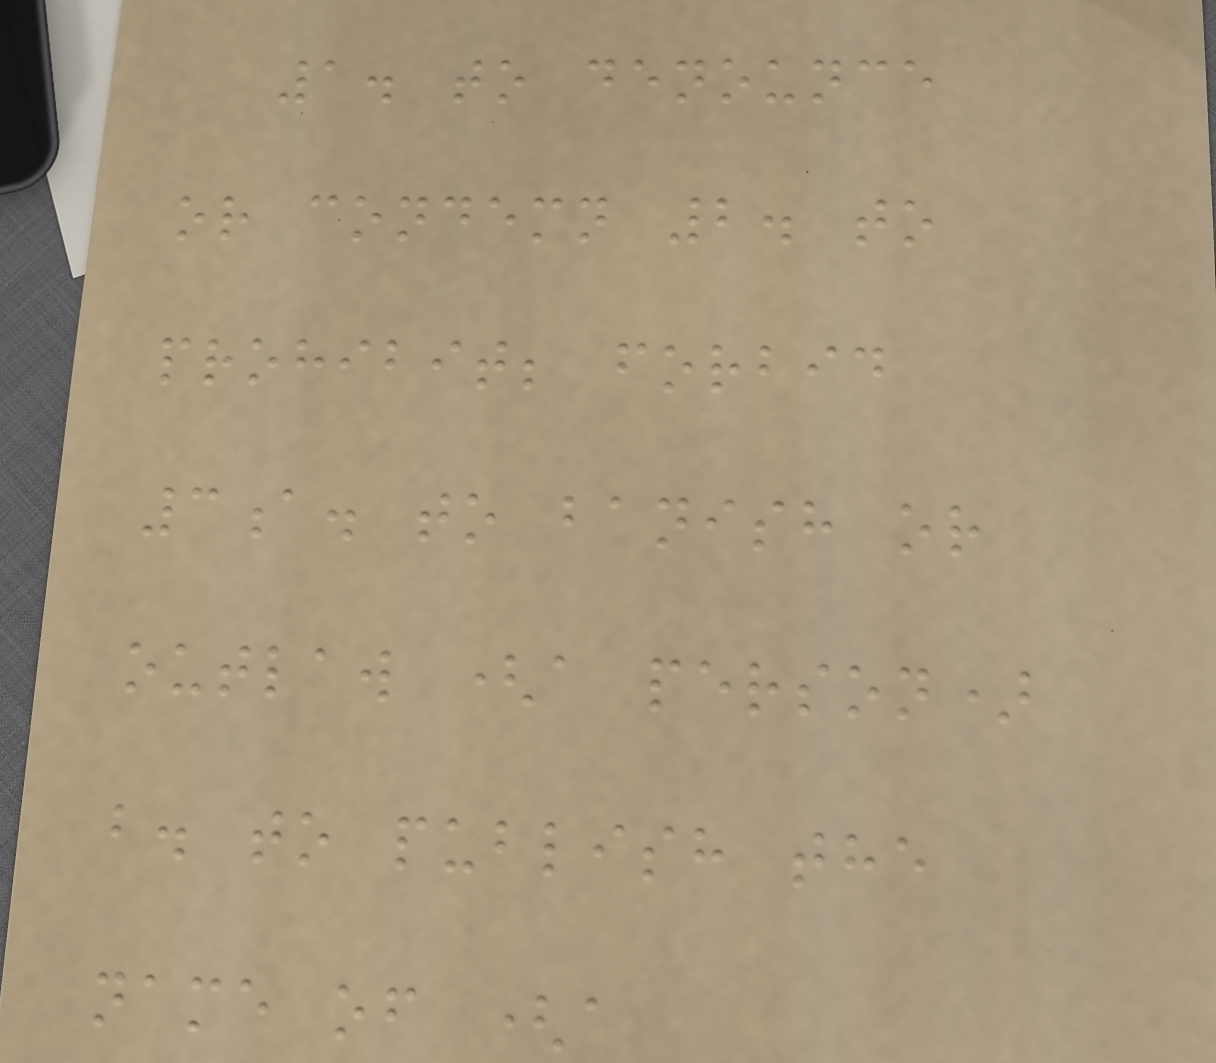1. to denounce
or condemn 2. to
prohibit; forbid
3a. to banish or
outlaw (a person)
b. to publish the
name of (a
